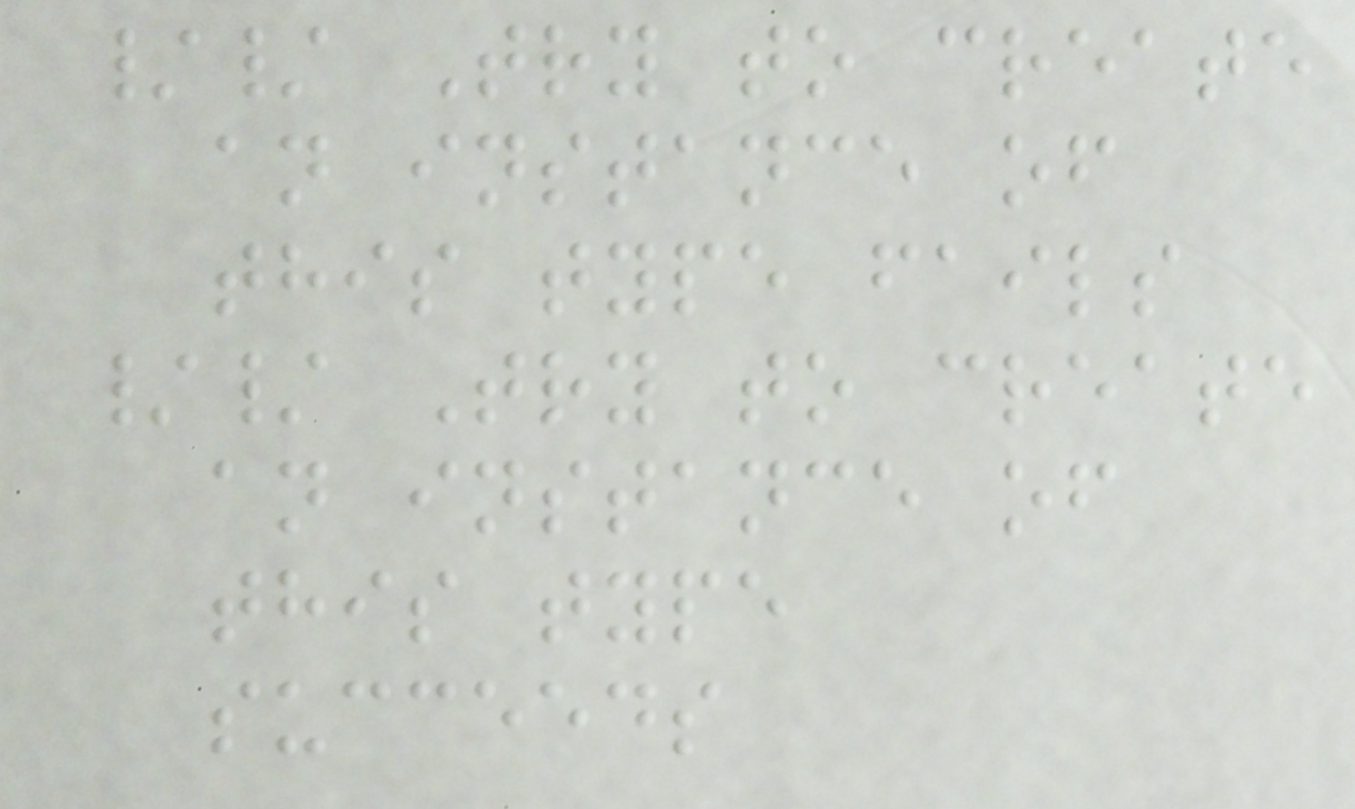// Try to create
an instance of
this type fails
// Try to create
an instance of
this type
succeeds
